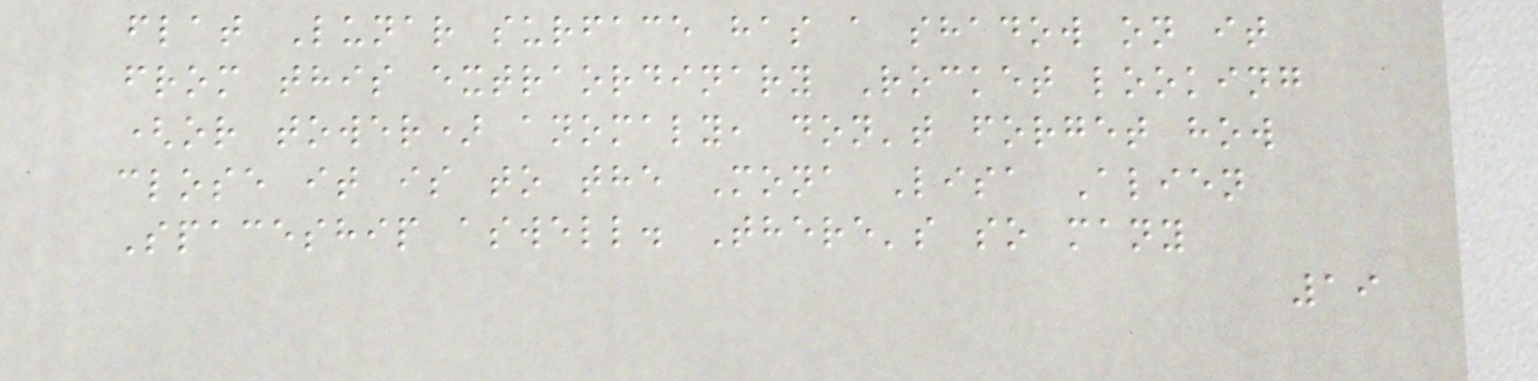flat Lunar surface has a shadow on it
from this extraordinary Rocket looking
(or tower) anomaly, don't forget how
close it is to the Mona Lisa Alien
Spaceship aswell. There's so many
19
